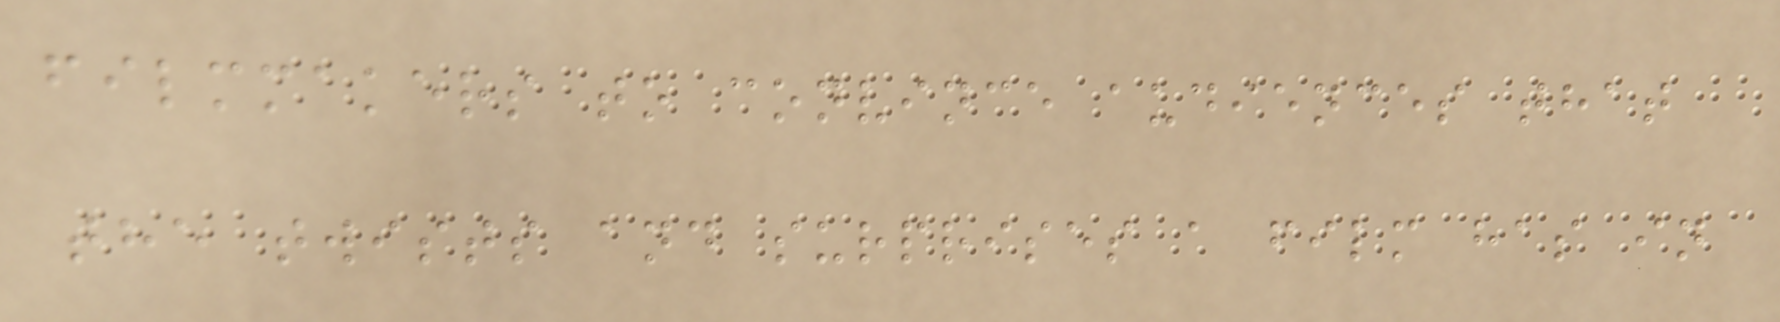filmmakers to convince audiences that
the twists and surprises a film has in
